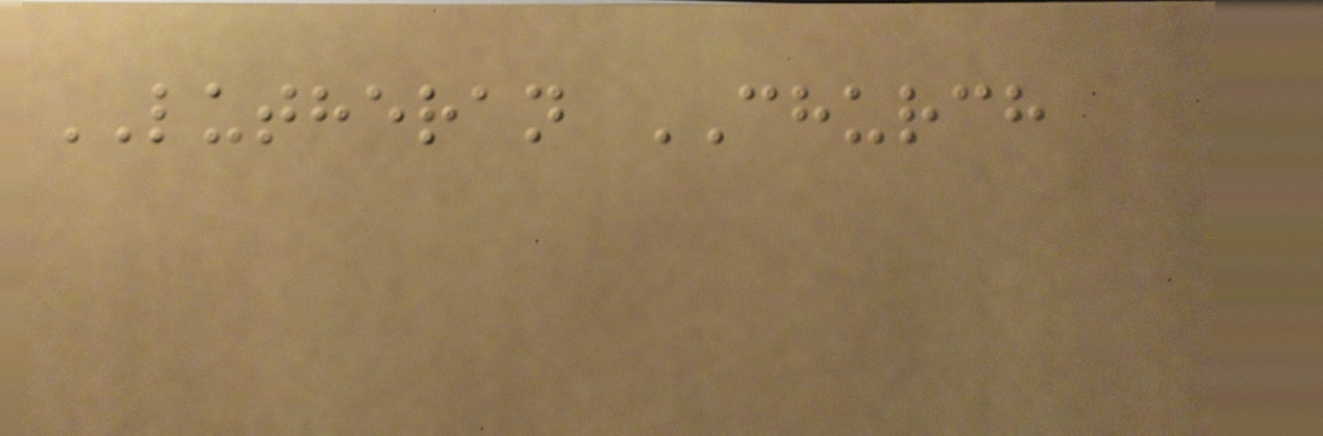LUTHERAN CHURCH
